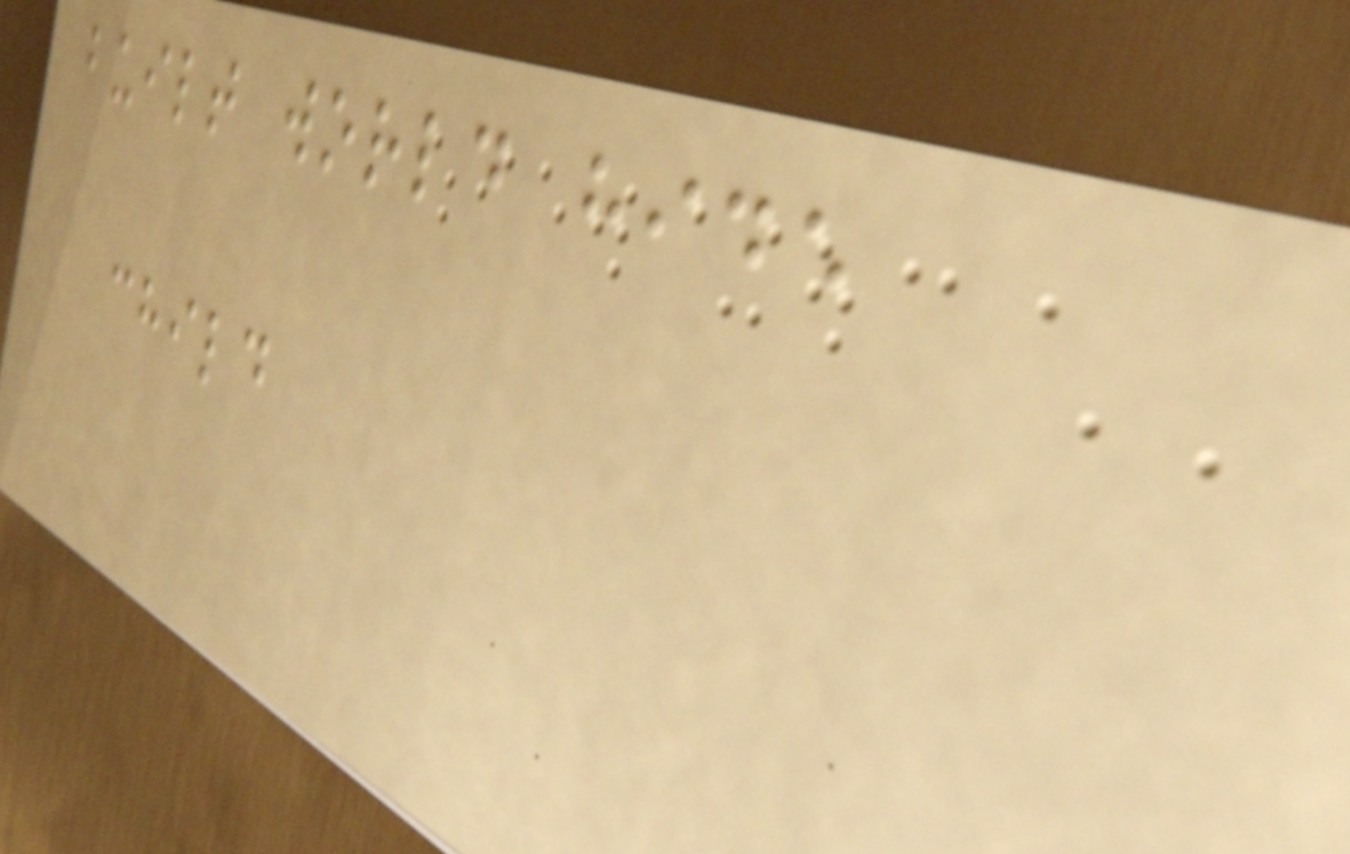built world hide
child
